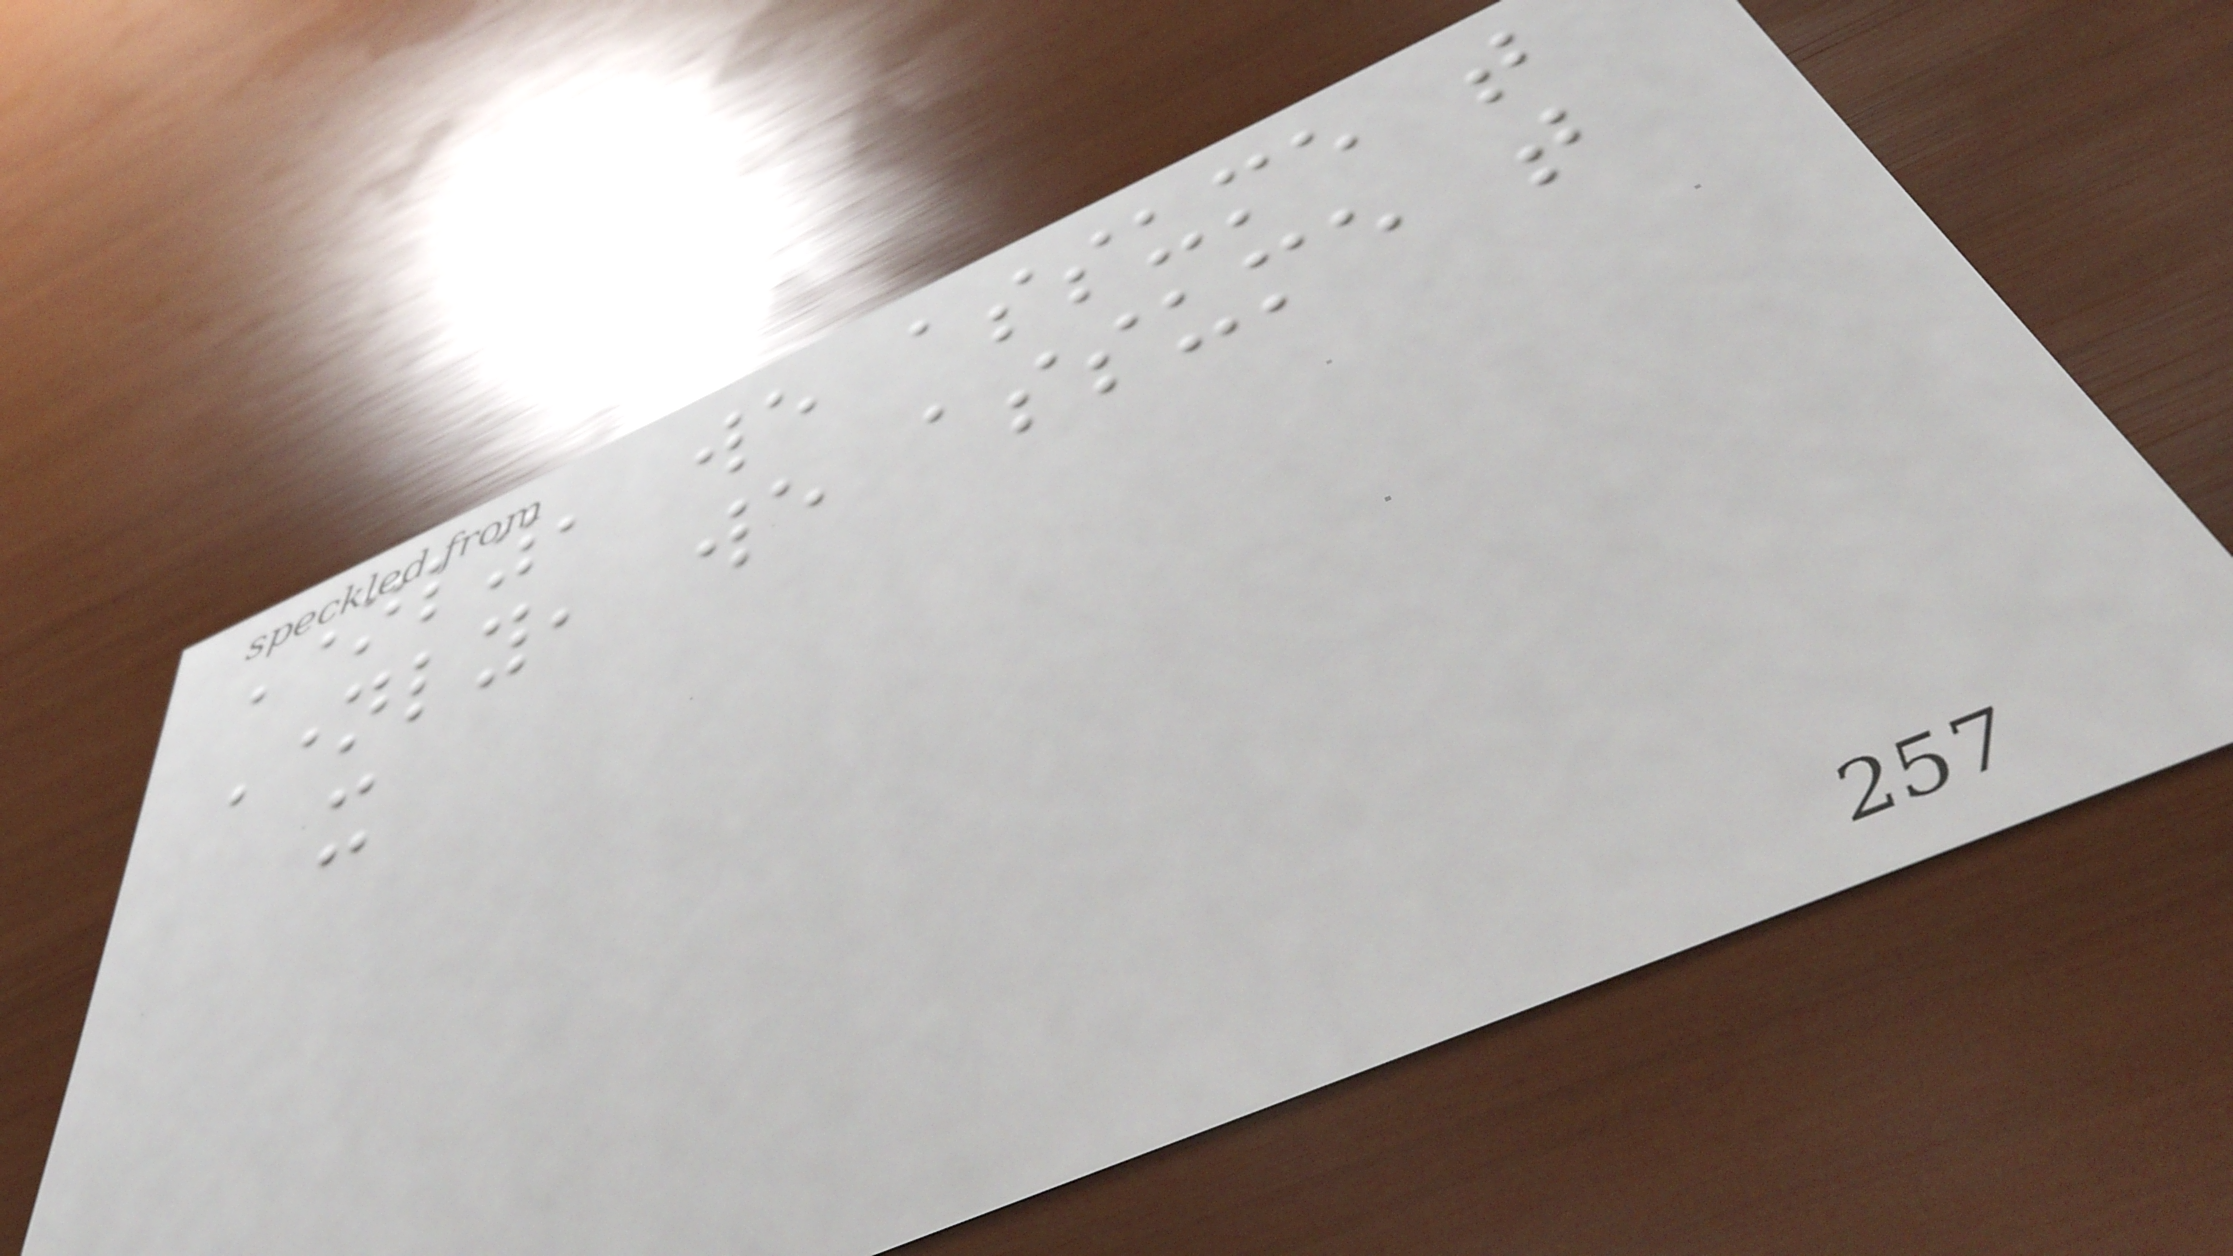Namely, we assume that
Namely, we assume that
it
